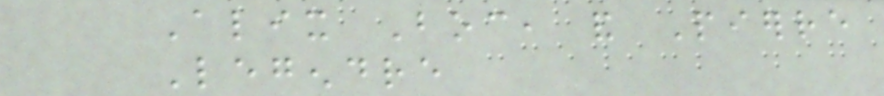Alix Boc, and Pierre
Legendre
